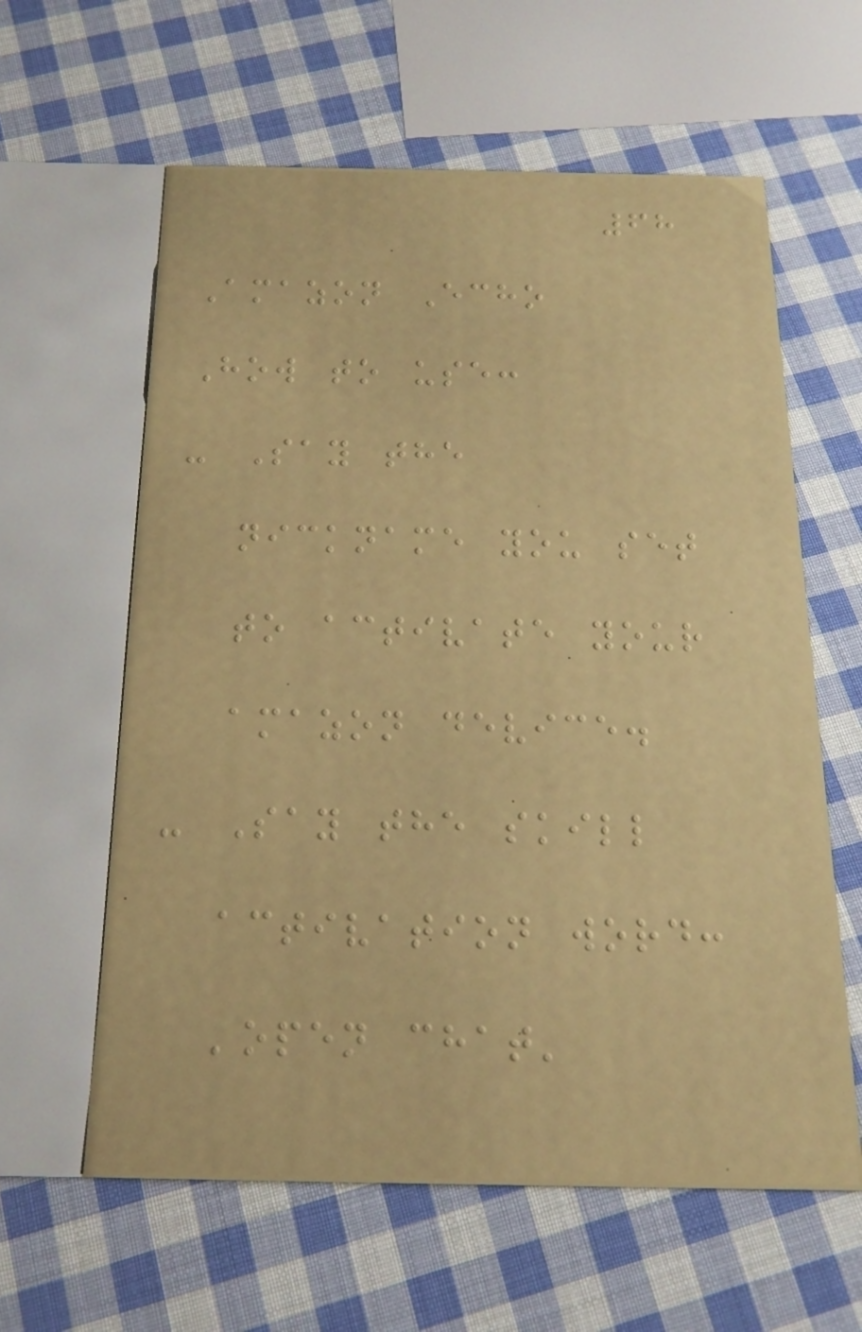68
Amazon Echo
How to use:
- Say the
nickname you set
to activate your
amazon device.
- Say the skill
activation word:
'open chat'
